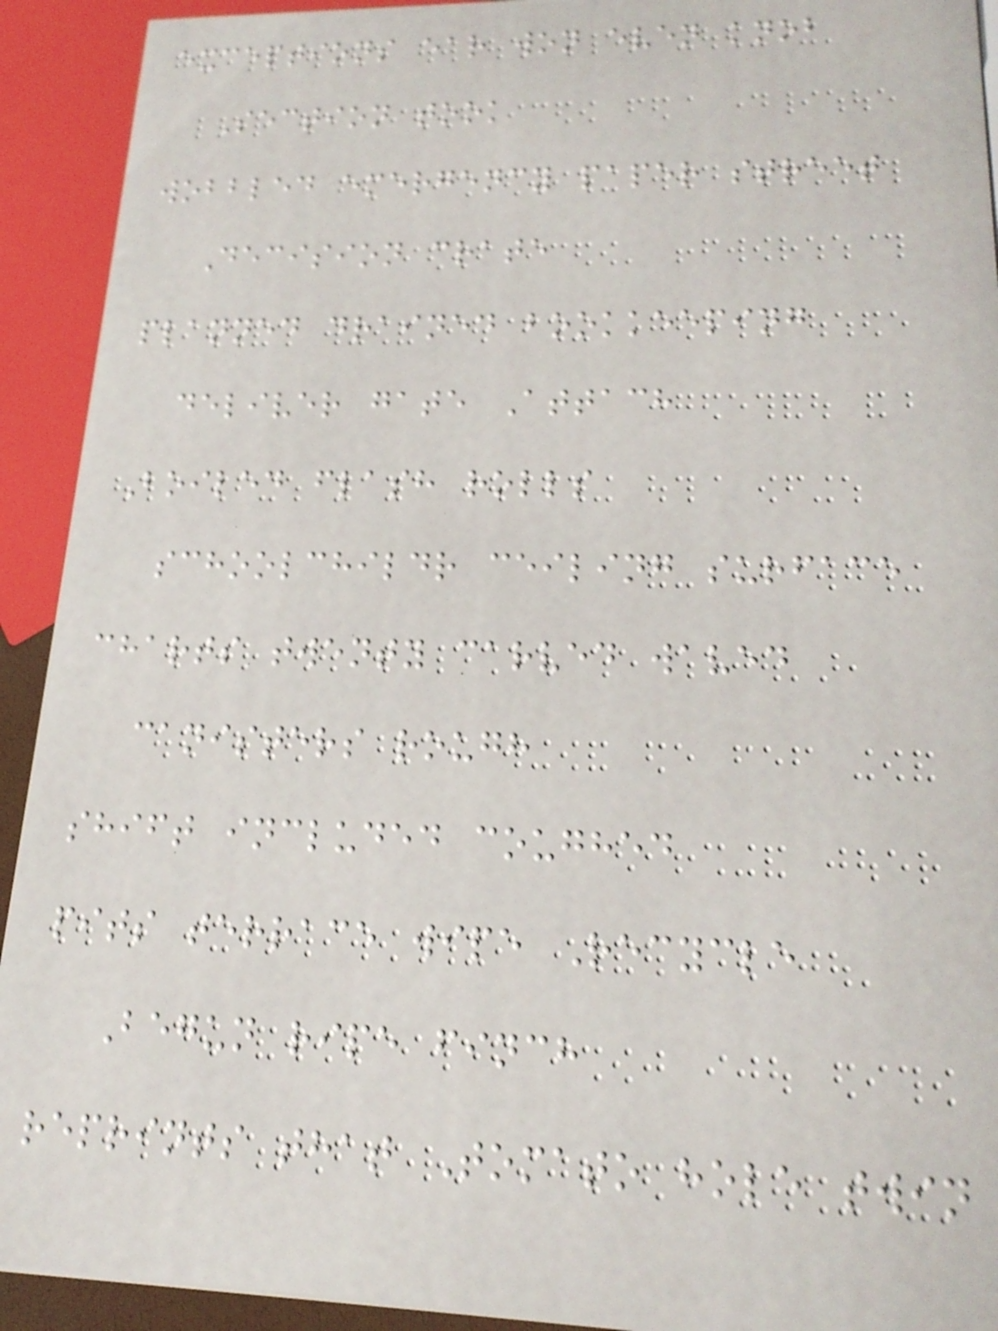exceptions ear won even knob
Section took
wobbled emergency paper street
Decision crate
planned drained bookkeeping
deliver gate Attach
Boiled flash rolls
schoolchildr ceiling surface
charts twenty carved waved
canisters rough
shift included coughed
pits terrace wipe Recycle
Begun ripe finch
reprints that Tomato hole twin
